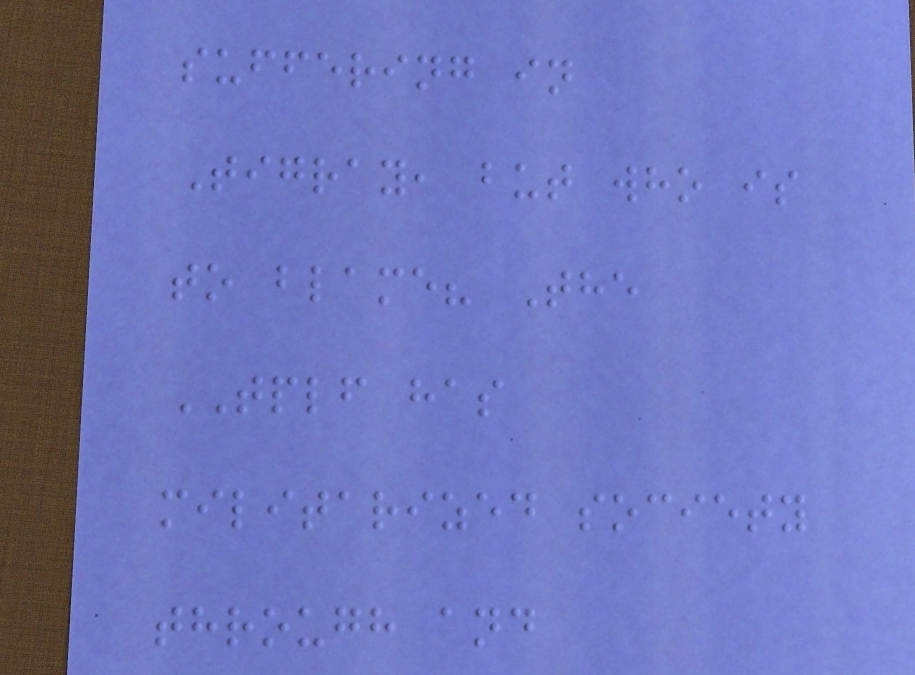suffering in
Tigray, but who is
to blame? The
TPLF has
militarized society
through and
